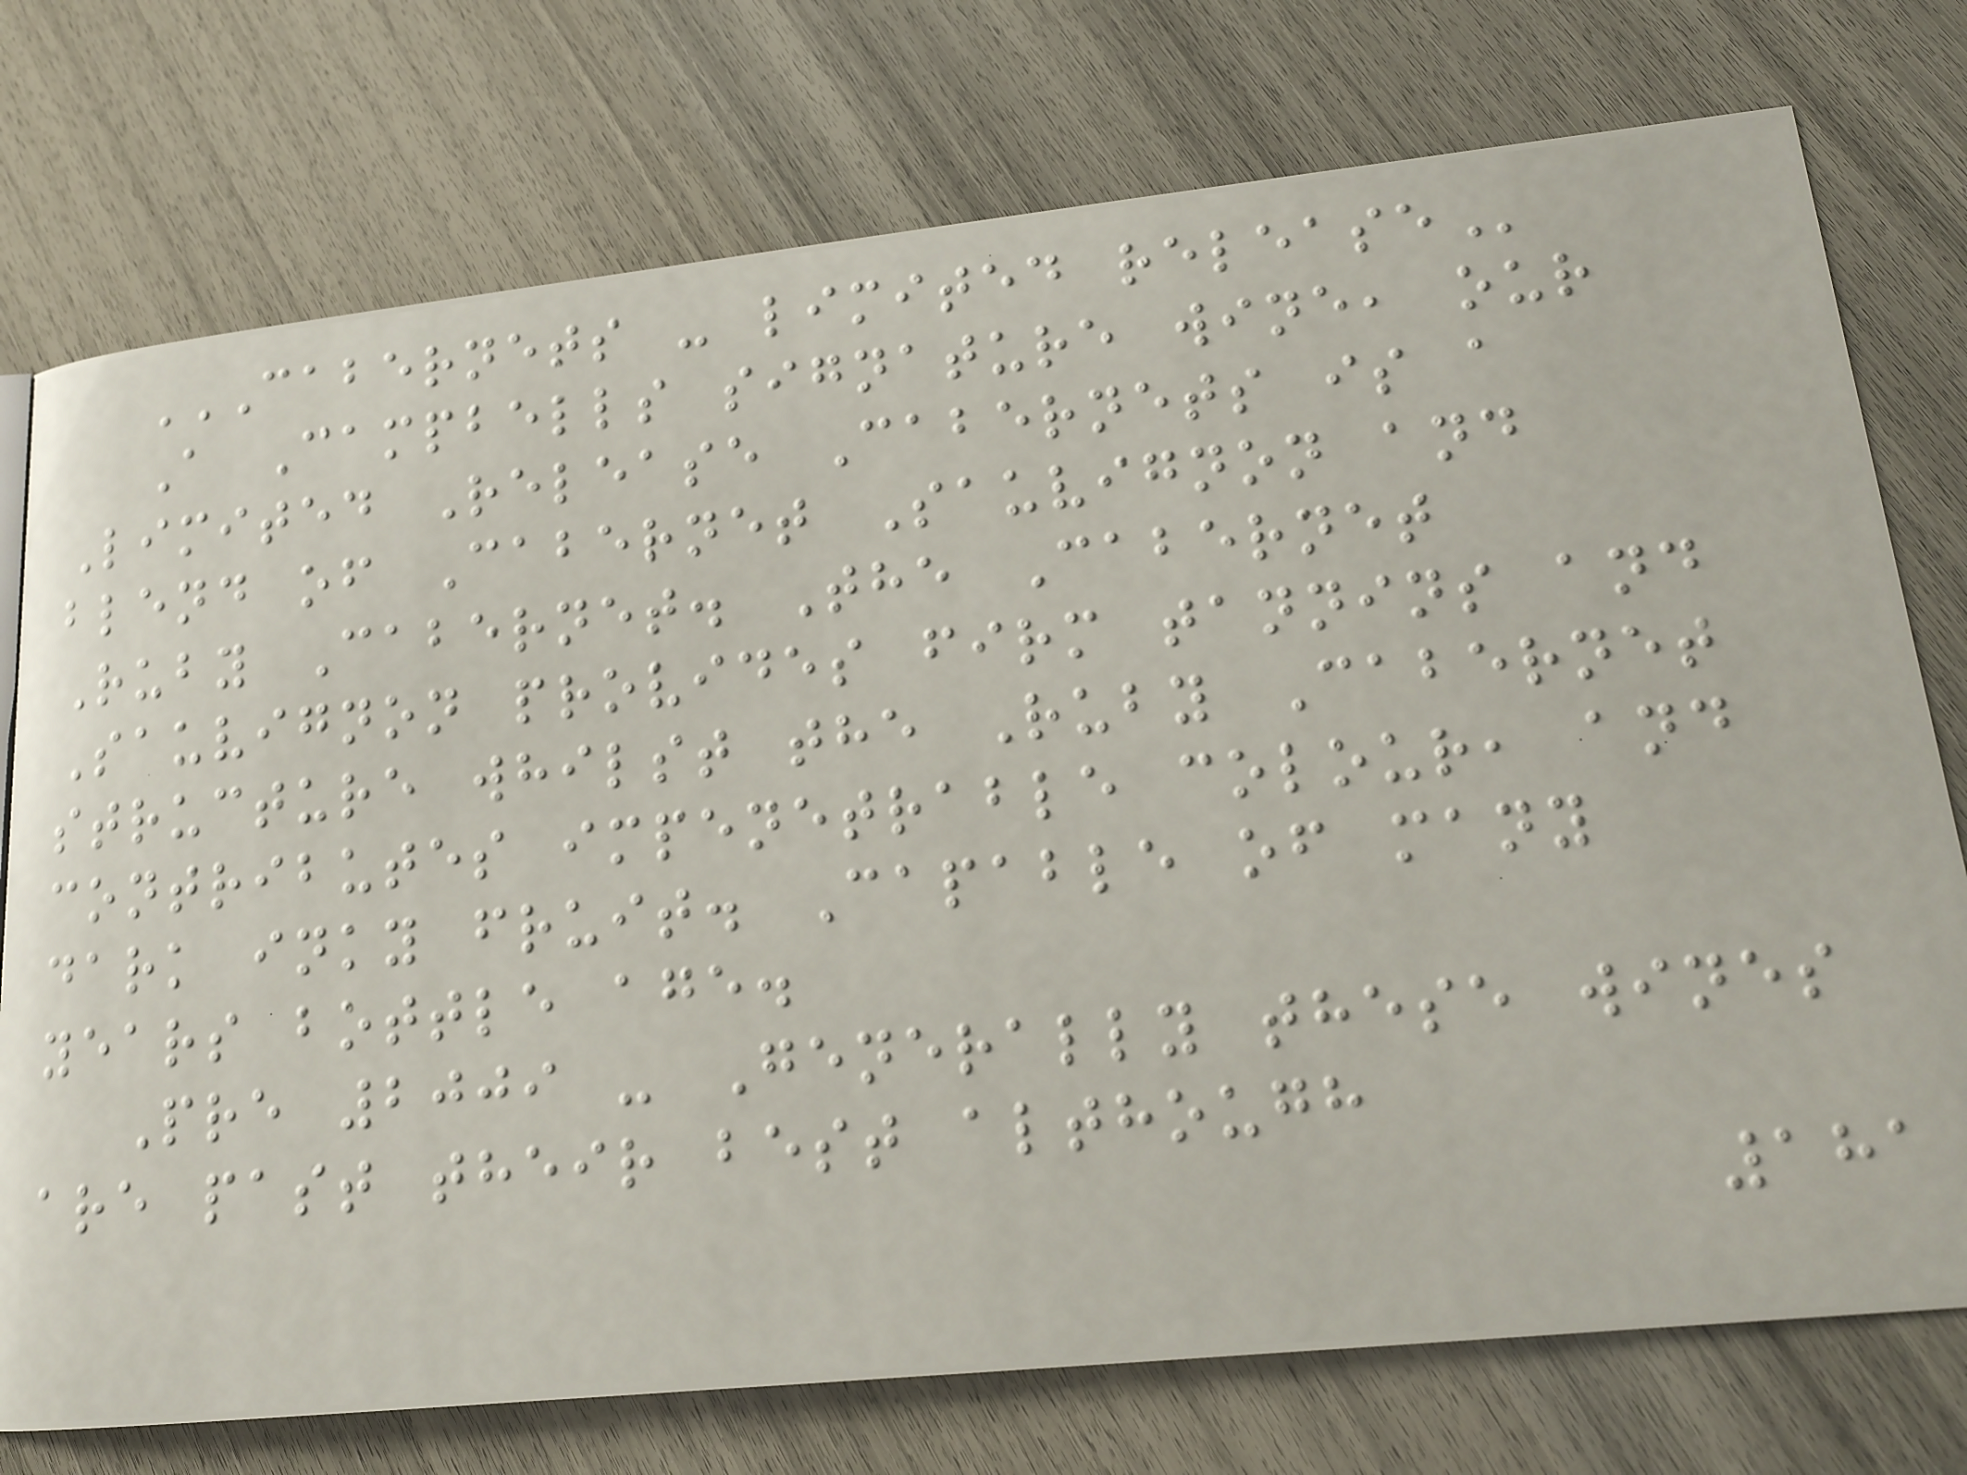CABERNETS - LIMITED RELEASE
A Campbells signature wine, our
Limited Release Cabernets is a
blend of Cabernet Sauvignon and
Ruby Cabernet. The Cabernet
Sauvignon provides firm tannins and
structure whilst the Ruby Cabernet
contributes impenetrable colour, and
dark inky fruit. Capable of many
years bottle age.
Pre 2009 - Generally these wines
are past their best although
181
